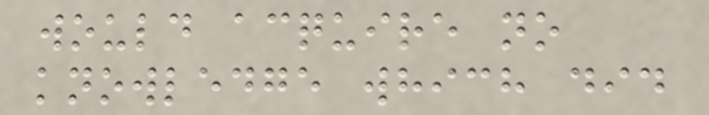would acquire no
knowledge which did
